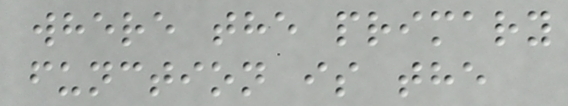where the primary
function is the
